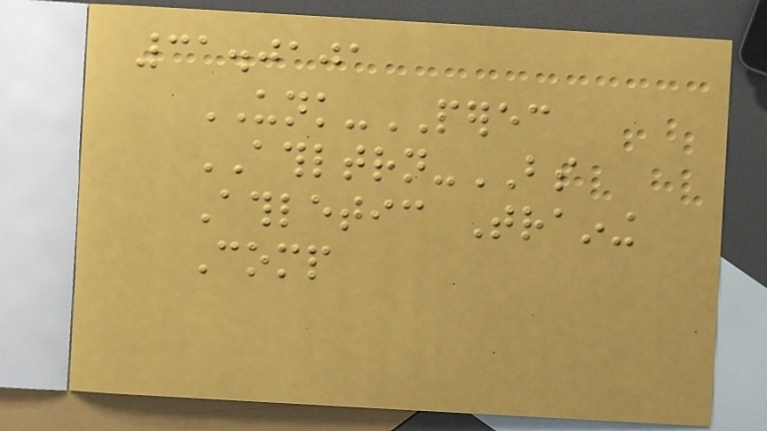31.0101
UNK-PEREC
ATHLTRN-BS
Athletic Training
Comp
